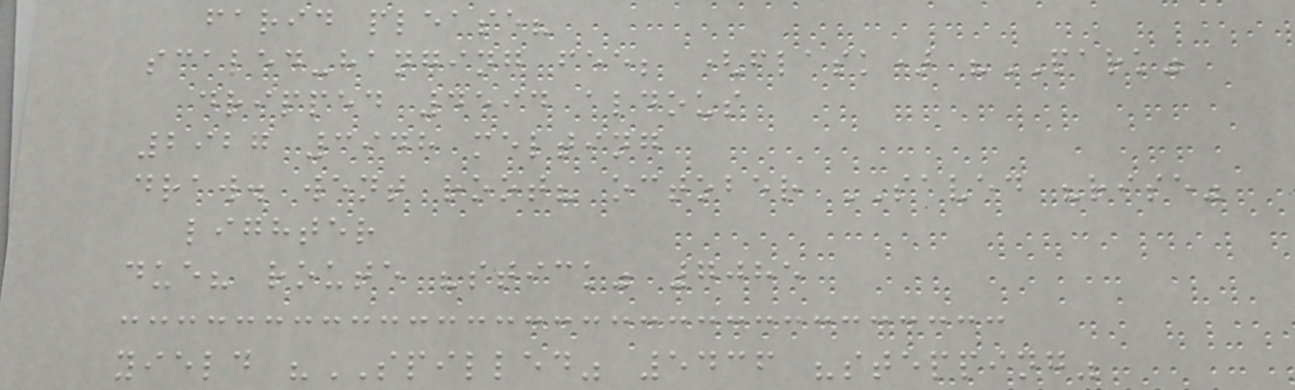farid please?
scaled-hanging fee; (flask) "PARK"
dripped 4594 aldous
2927 3948 melting
draw. went root? october SAVED "rise"
lighter
due? route "stick" 7085
yield "SPILLED" 5436 "stepping"
